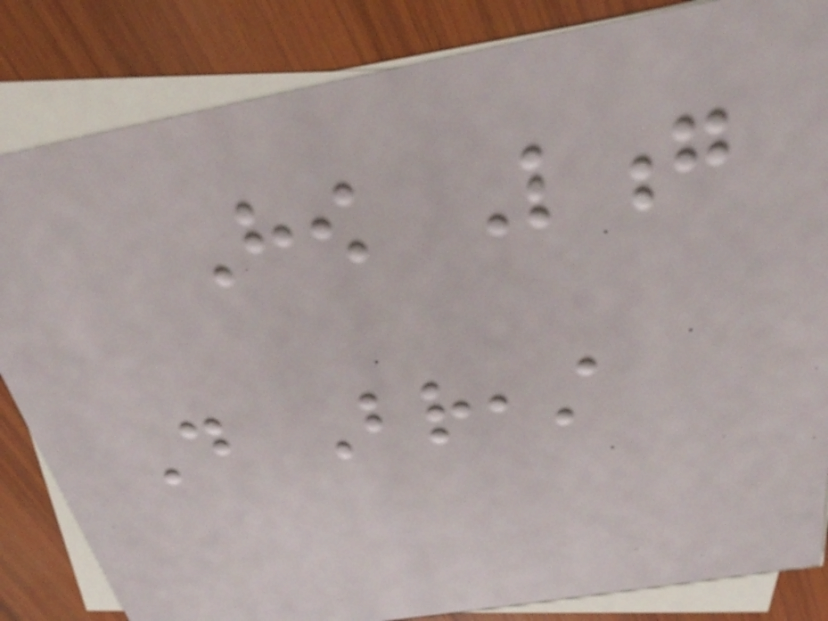How Long
Do Breast
